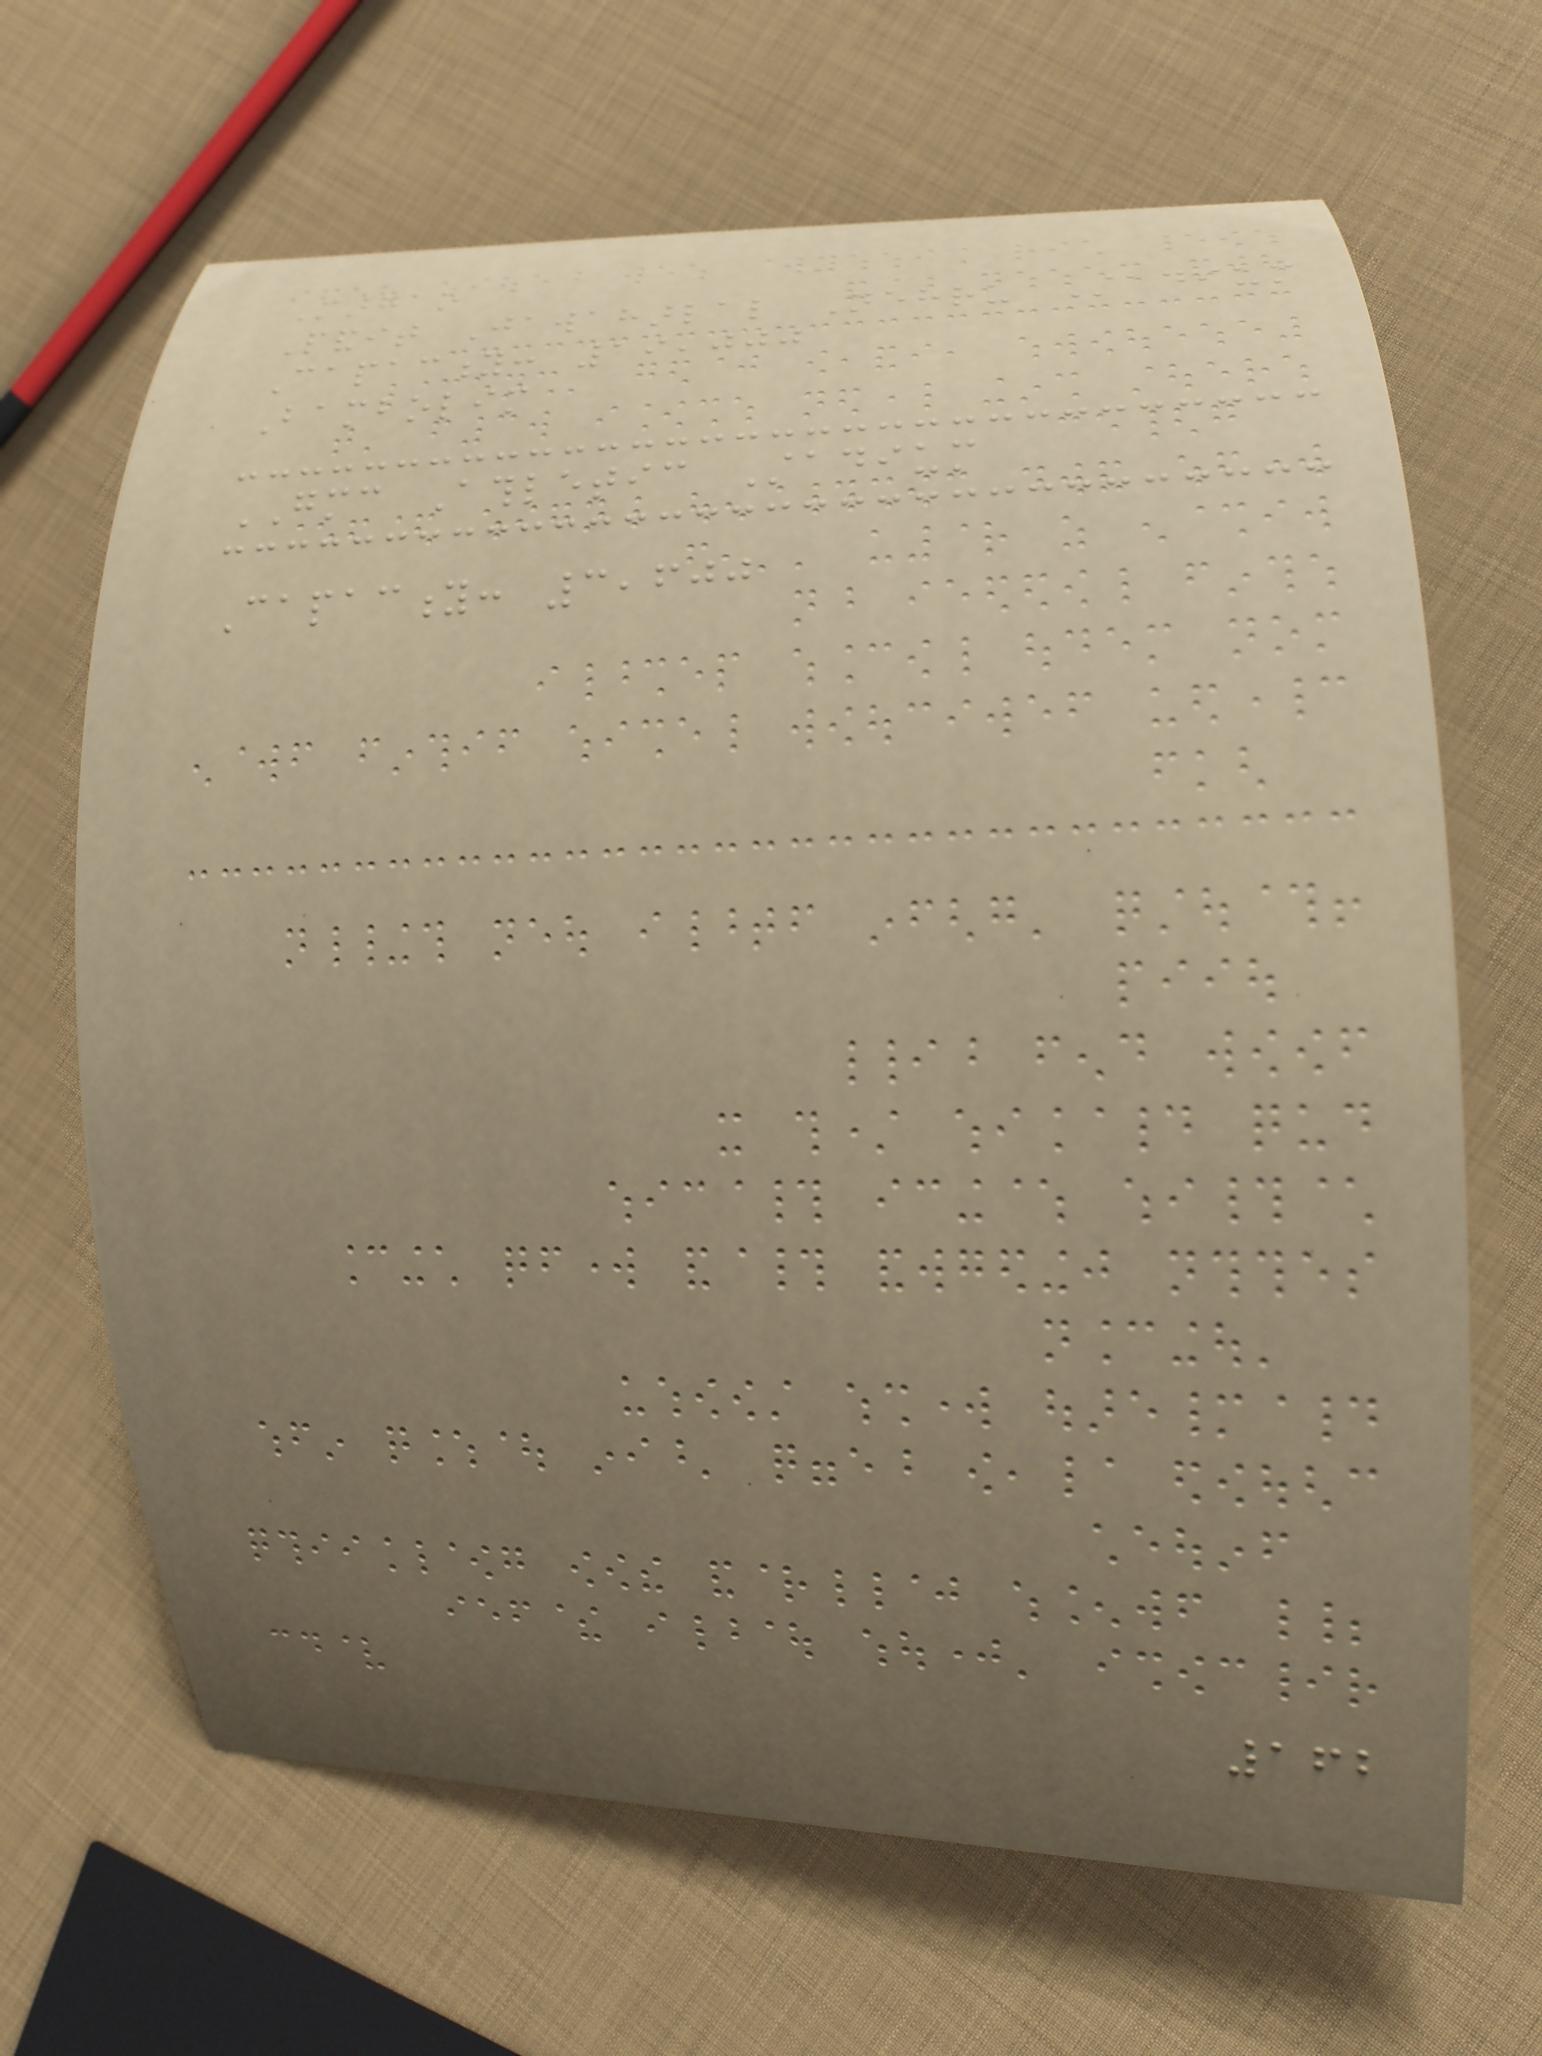Margao
Pandit Jawaharlal Nehru Stadium
Capacity: 19,000
Bambolim
GMC Athletic Stadium
Capacity: 3,600
162
